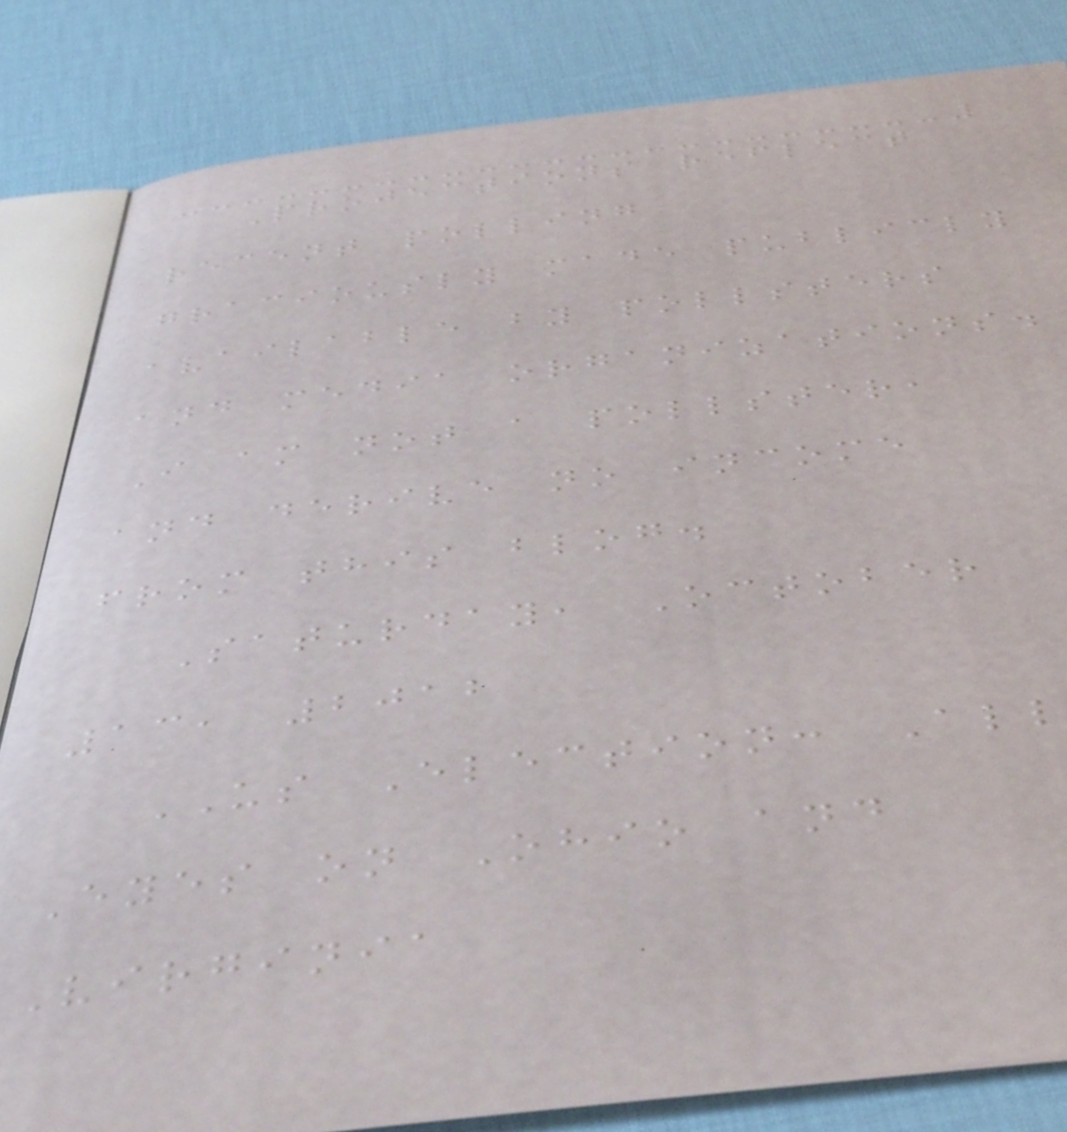Projections reflect
recent polling
graciously made publicly
available by pollsters
and media organizations.
I am not a pollster,
and derive no income
from this blog.
Saturday, October
13, 2012
US Election: All
Eyes on Ohio and
Virginia
